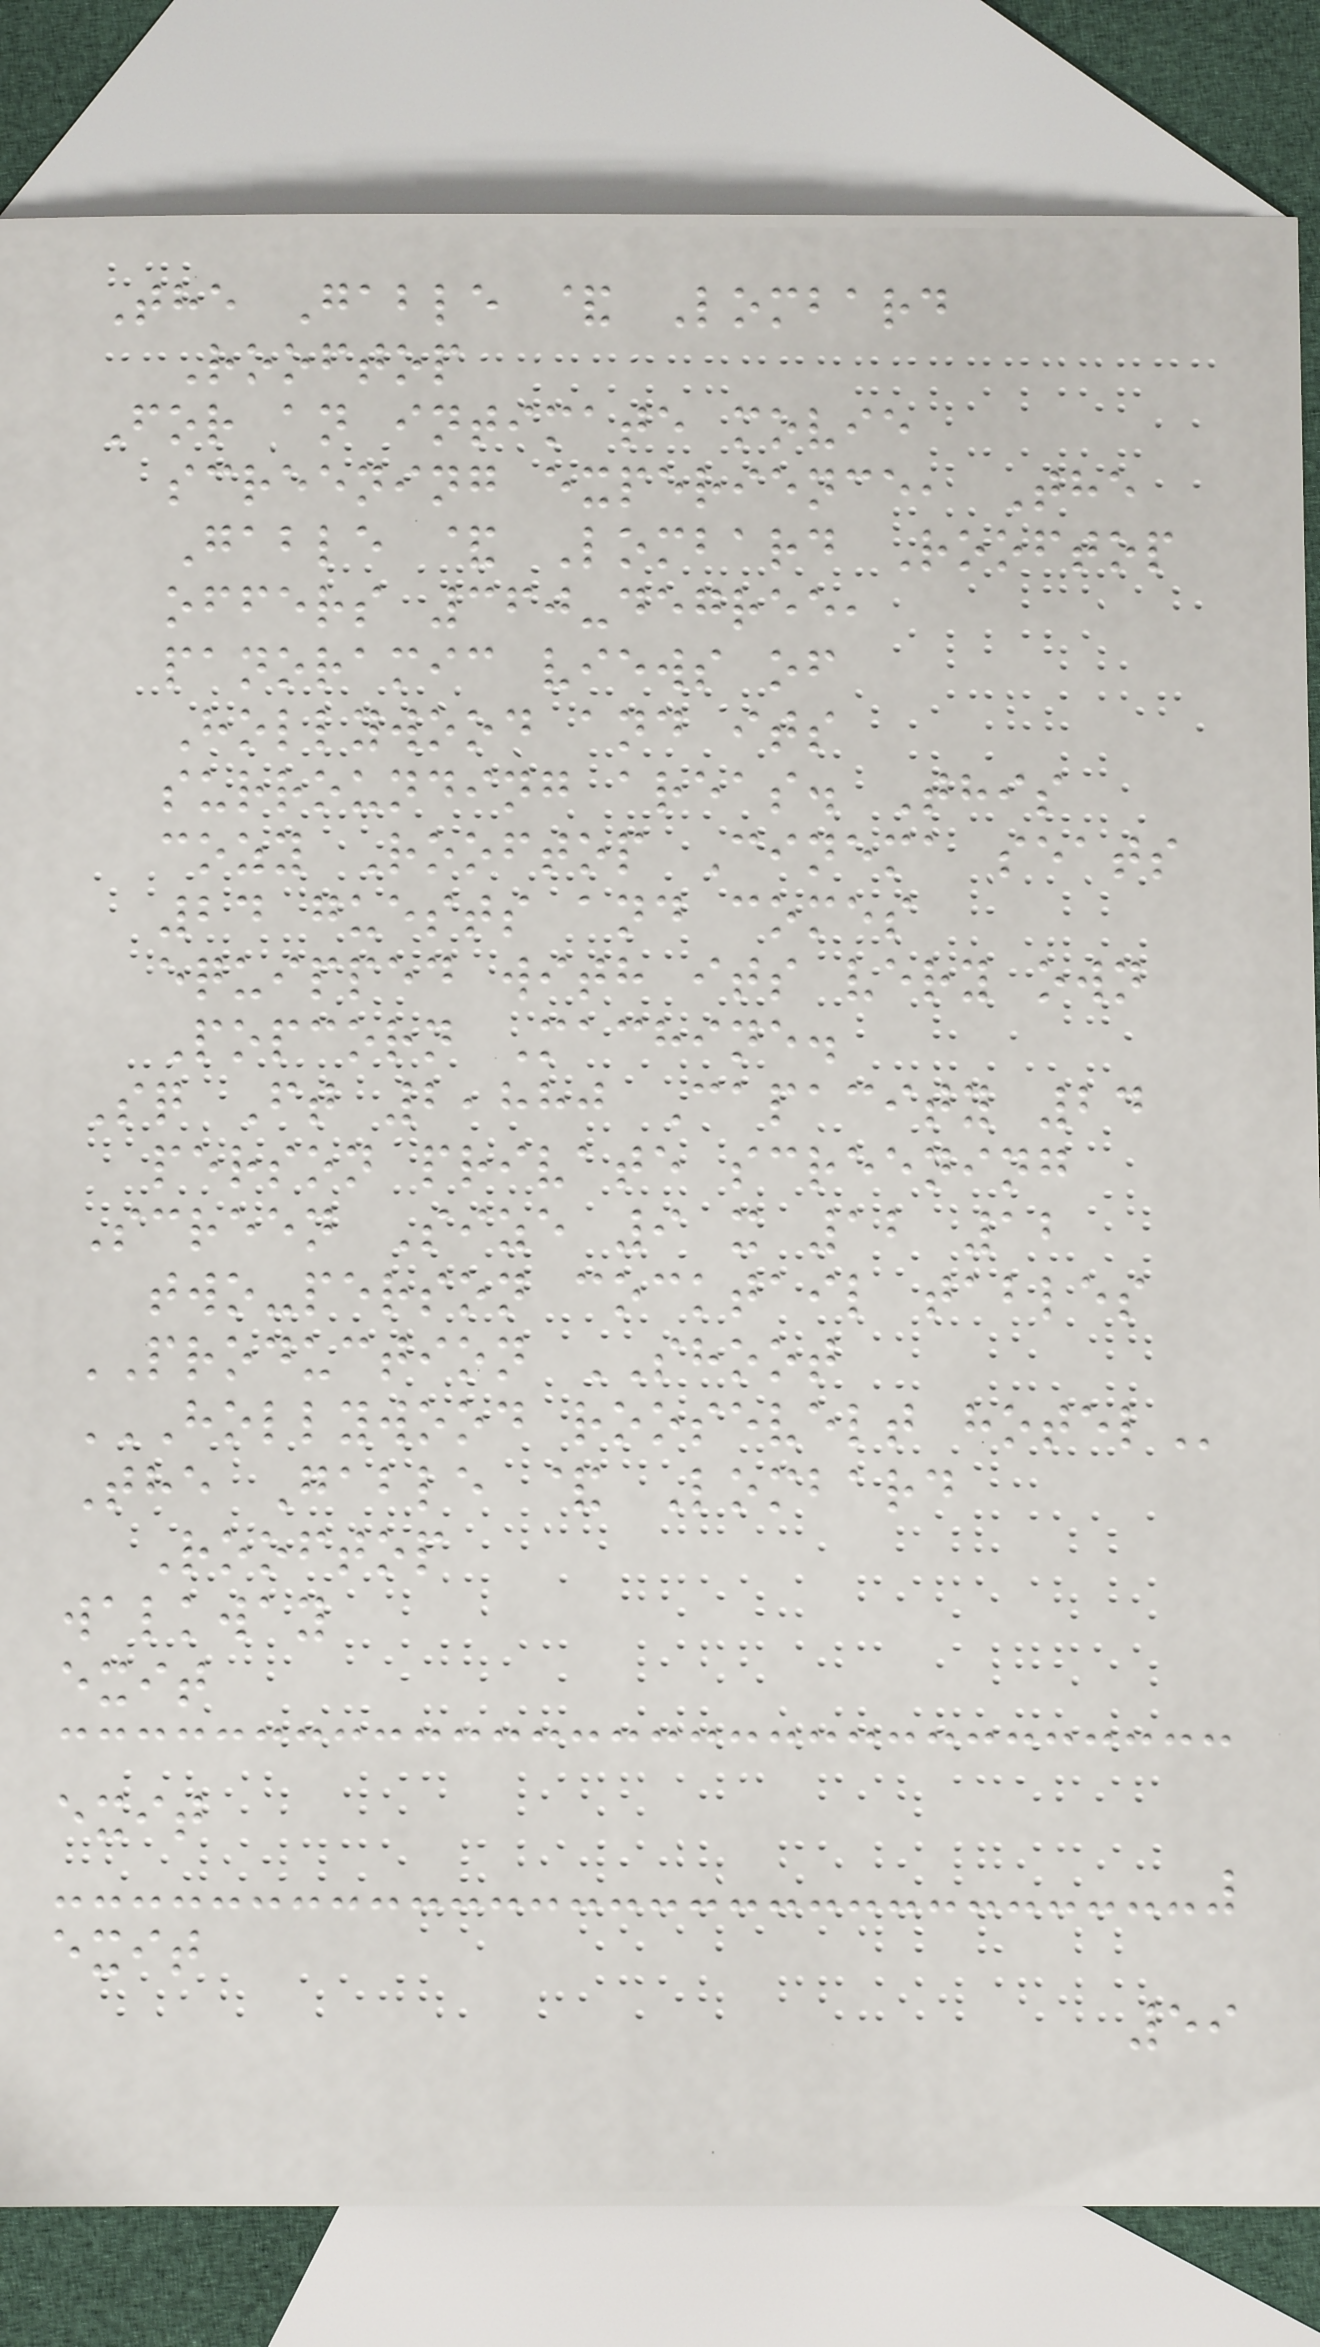The Gable & Lombard
Rooftop
For an intimate movie
screening experience, The
Gable & Lombard Rooftop
offers 360-degree,
panoramic views of
Hollywood and its
surrounding areas. This
cozy Rooftop Cinema seats
24 guests and comes
equipped with its very own
Popcorn Machine.
Sq Ft 2,880 Capacity 24
person private screening
Screen Size 9 x 12 12
two-person cocktail tables
PRODUCTION SHOOT
HOLLYWOOD ROOSEVELT HOTEL
The Gable & Lombard
Rooftop
walkway
exit
exit
exit
59
